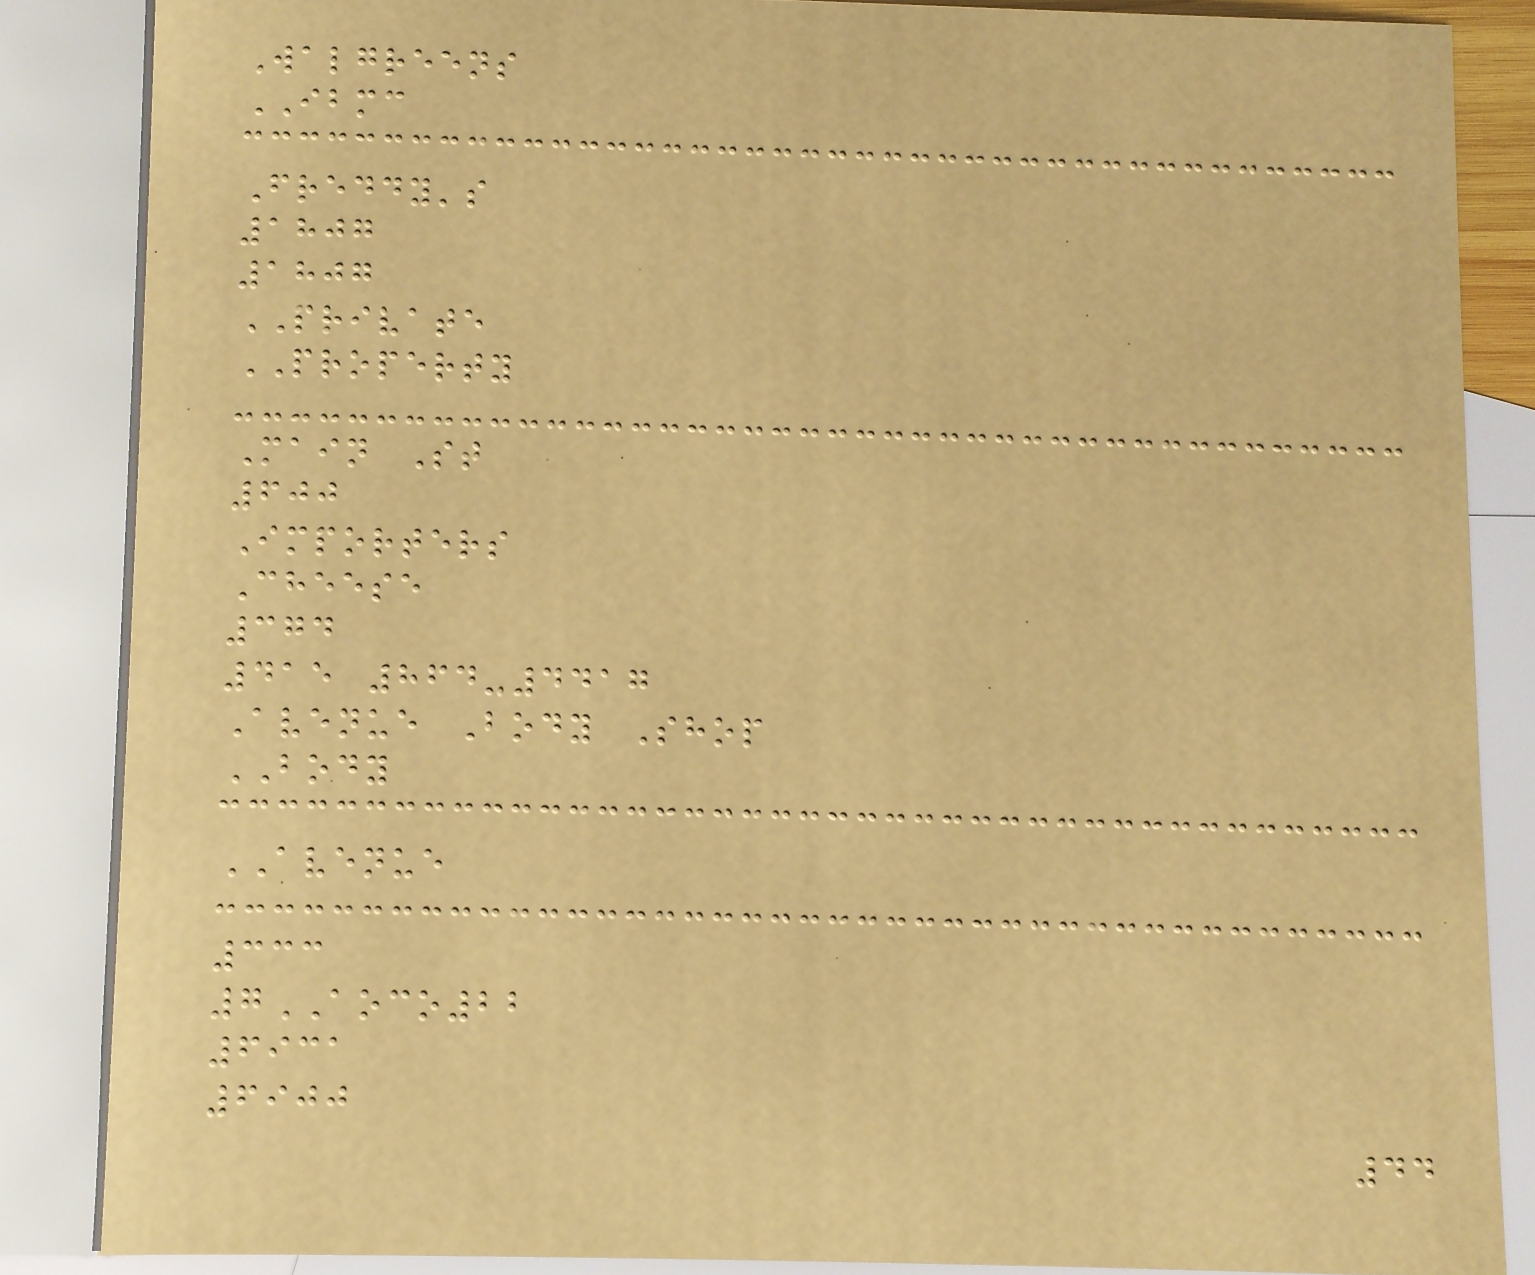Walgreens
IBMC
Freddy's
1807
1807
PRIVATE
PROPERTY
Main St
600
Importers
Cheese
374
415 864-4417
Avenue Body Shop
BODY
AVENUE
333
7AOCO22
6931
6900
44
